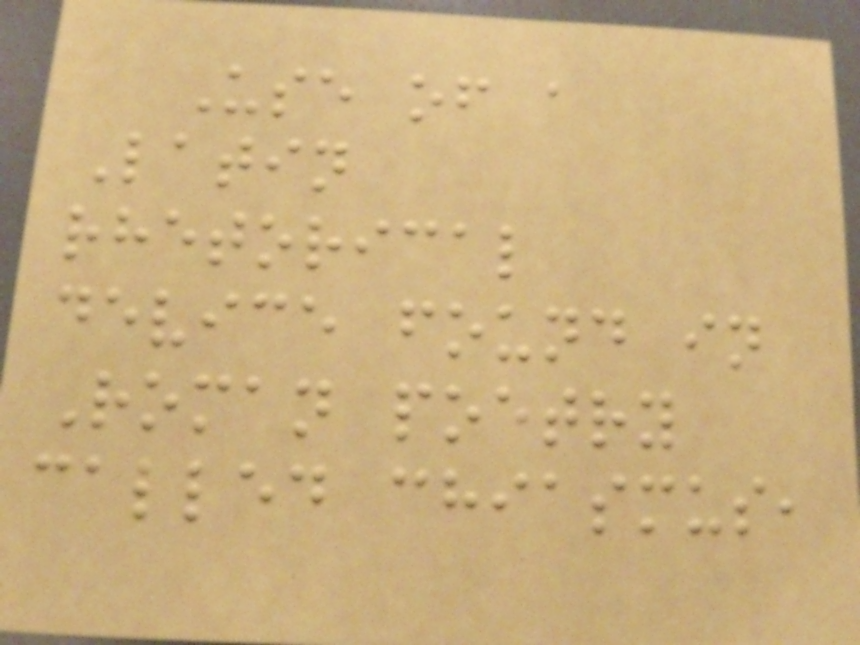Use of a
Latin
rhetorical
device found in
Roman poetry
called chiasmus,
